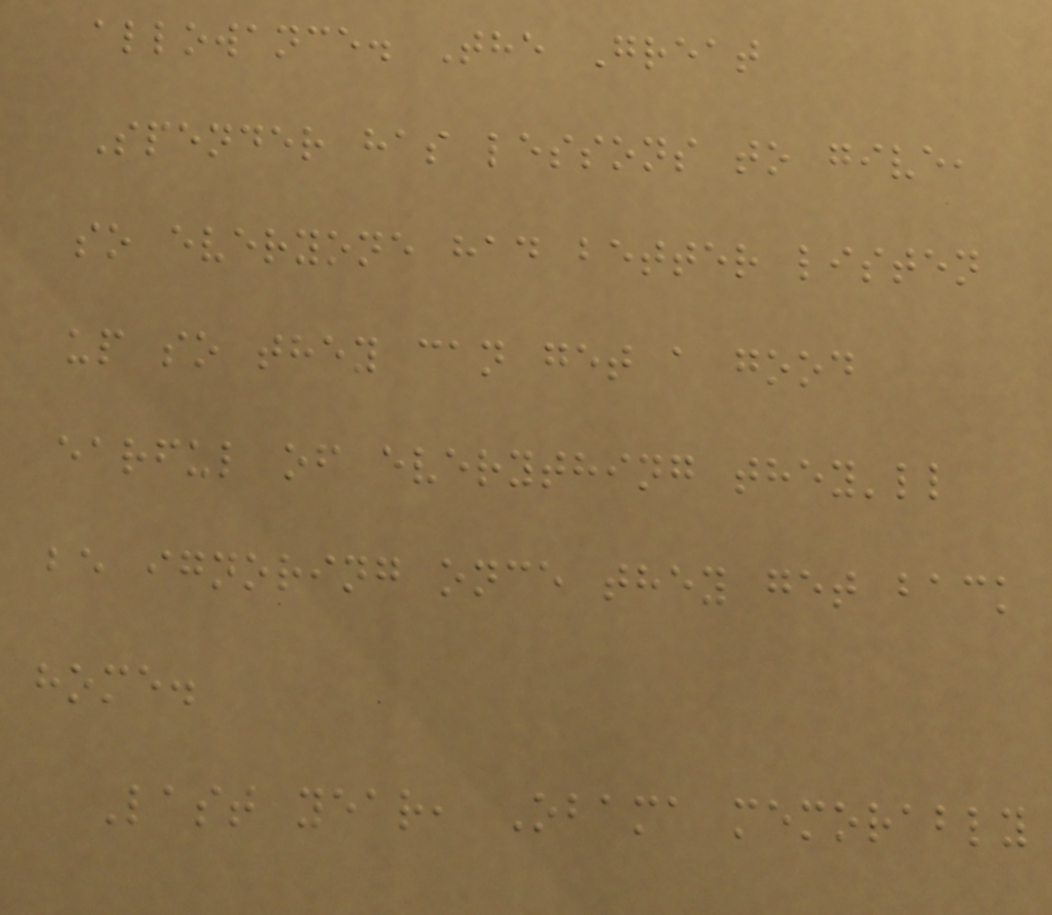allowance. The Great
Spender has lessons to give,
so everyone had better listen
up so they can get a good
earful of everything they'll
be ignoring once they get back
home.
Last year, Obama memorably
